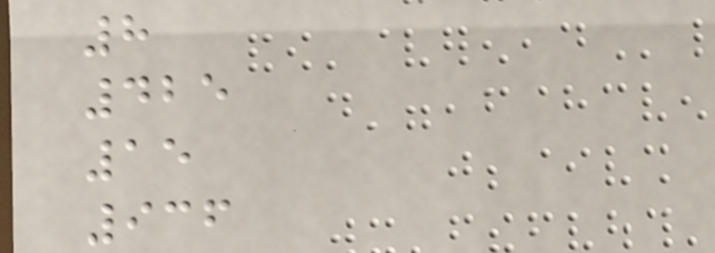8
425
15
936
